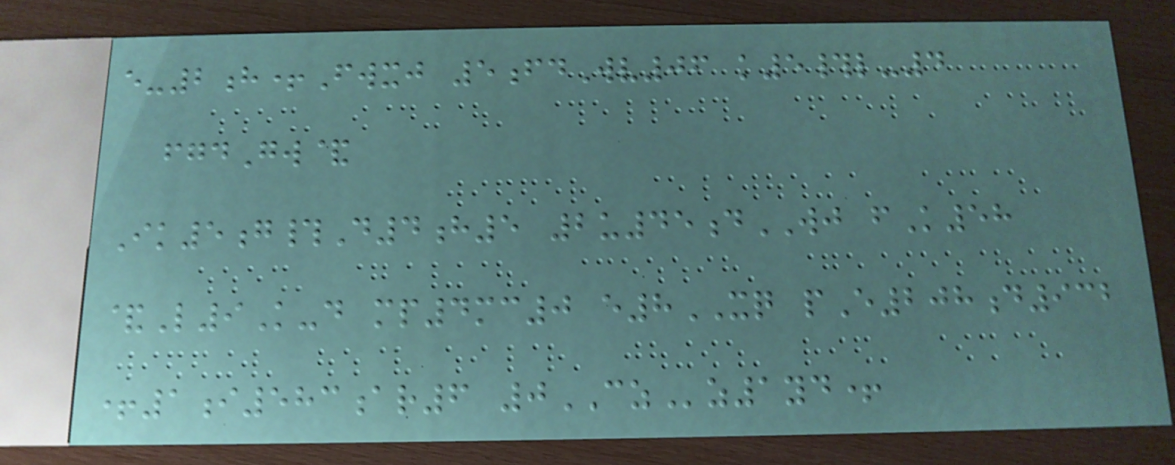e-2h+Fwxj 5fdWv06 k5#l-4
fgdGw&
Ik5g#D4h5 2u45dWJ fK58
&L9K-d mp4mc0 e8XQ pE208d932
+1i583ar6 0CZz1yd+
